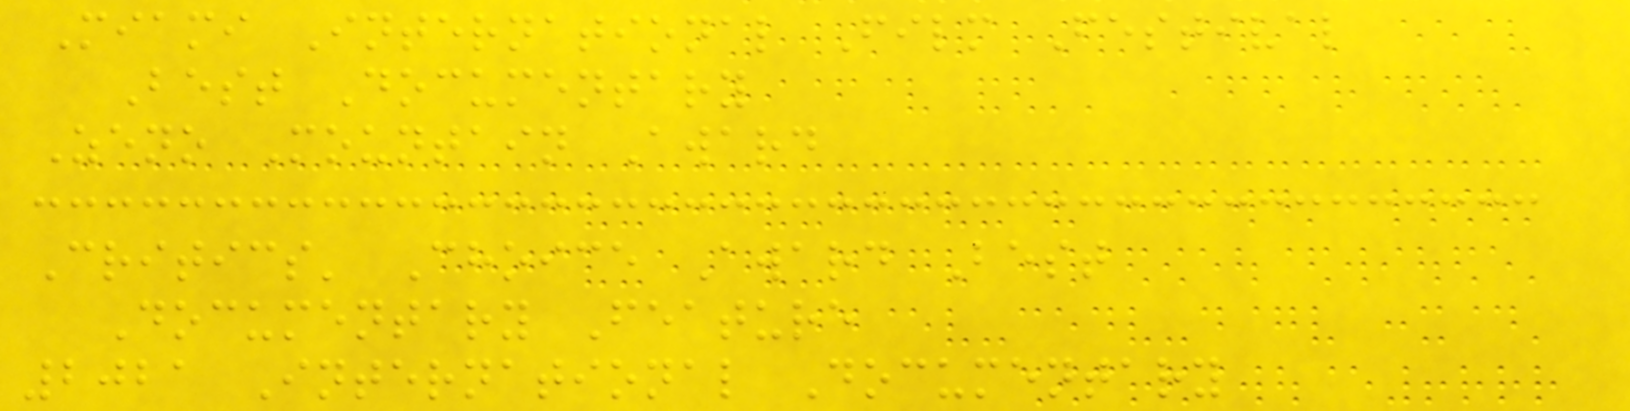Miami International Film Festival
Best Documentary
Zeno Mountain Award
Critics' Choice Award Best
Documentary Feature
2021 International Documentary
